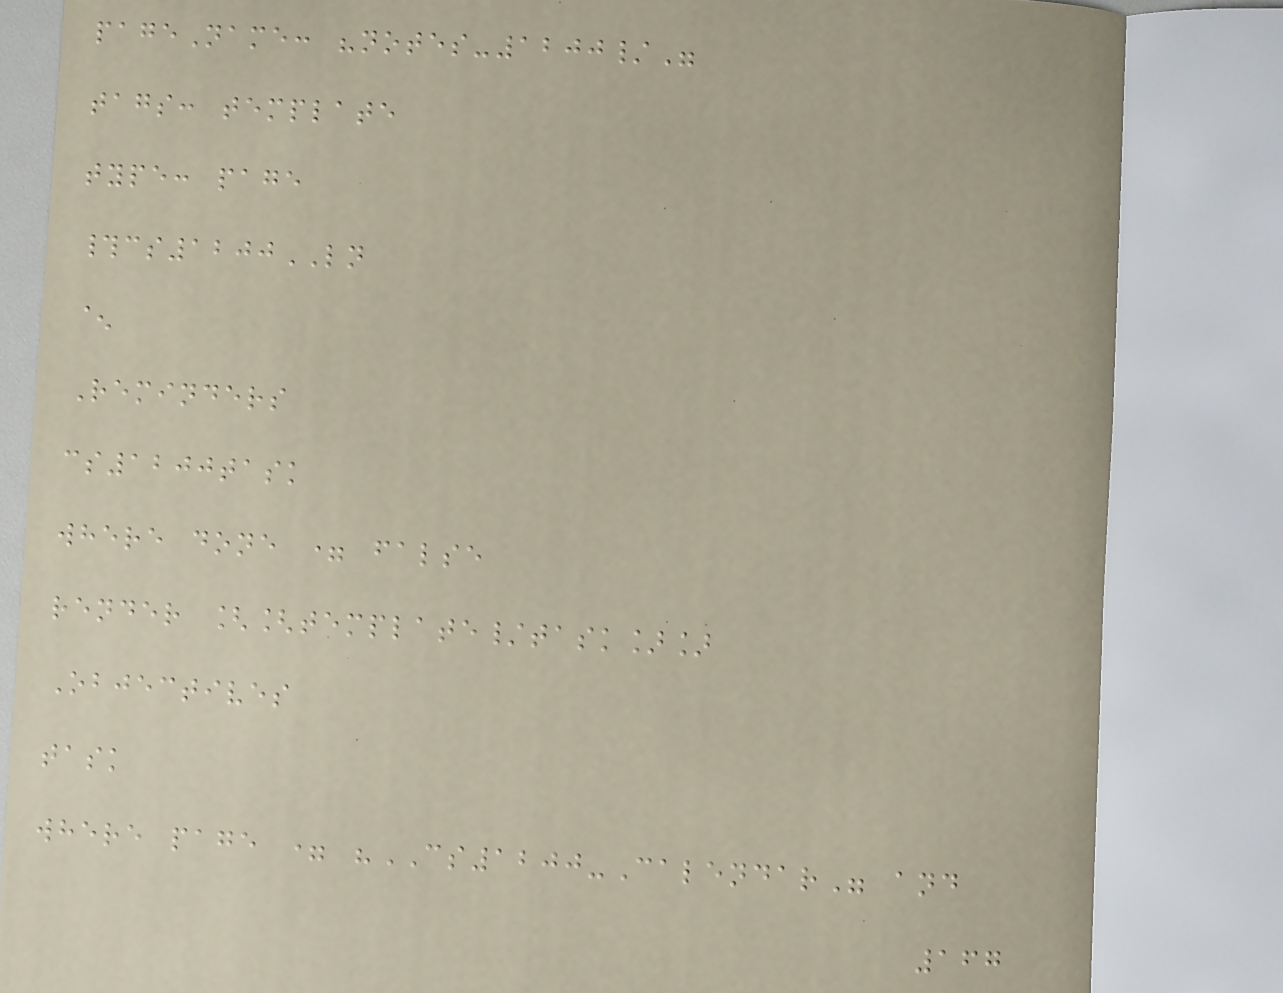pageName: "notes-1200/"
tags: template
type: page
#cs1200LN
^
Reminders
cs1200task
where done = false
render [[template/task]]
Objectives
task
where page = "CS1200-Calendar" and
167
